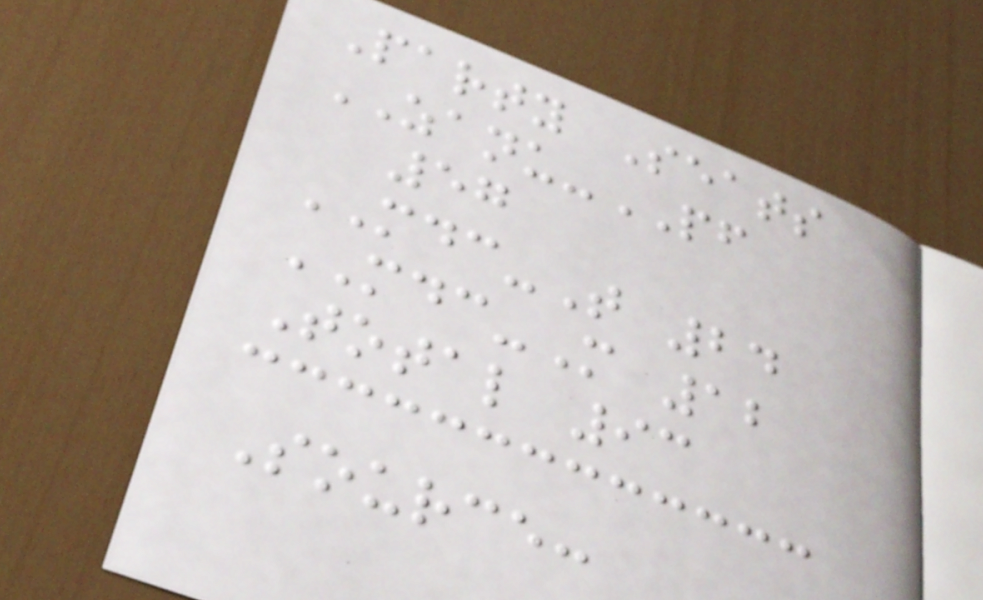Party Seats
ZANU-PF
57
MDC-T 24
MDC-M 12
Total 93
Source:
